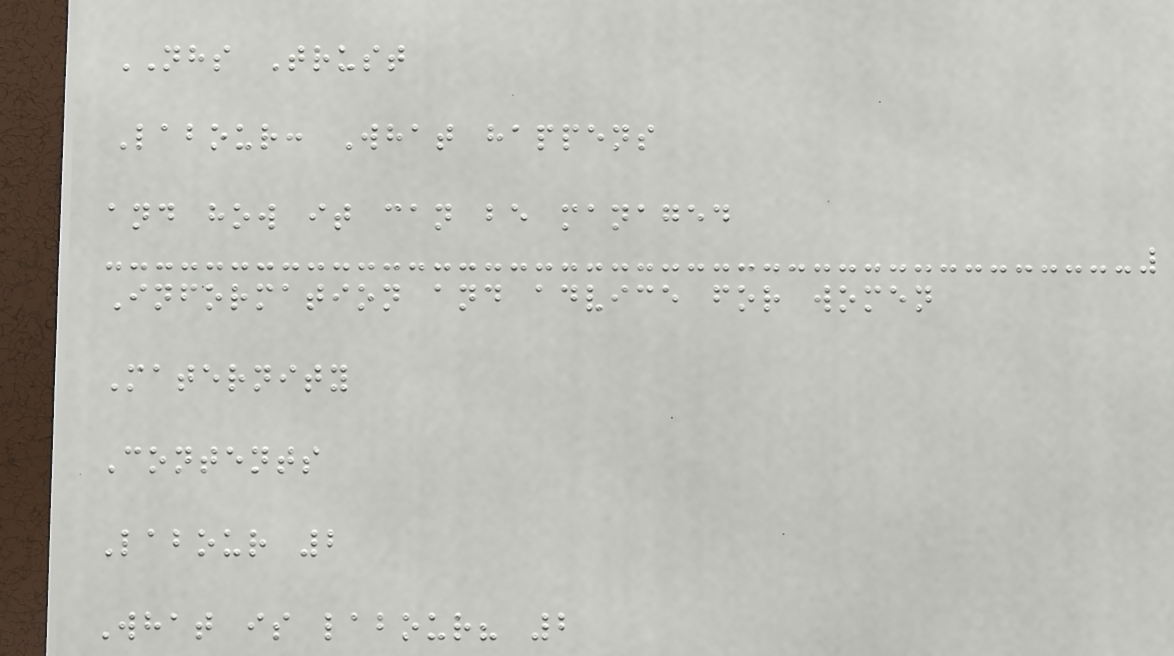NHS Trust
Labour: What happens
and how it can be managed
Information and advice for women
Maternity
Contents
Labour 2
What is labour? 2
